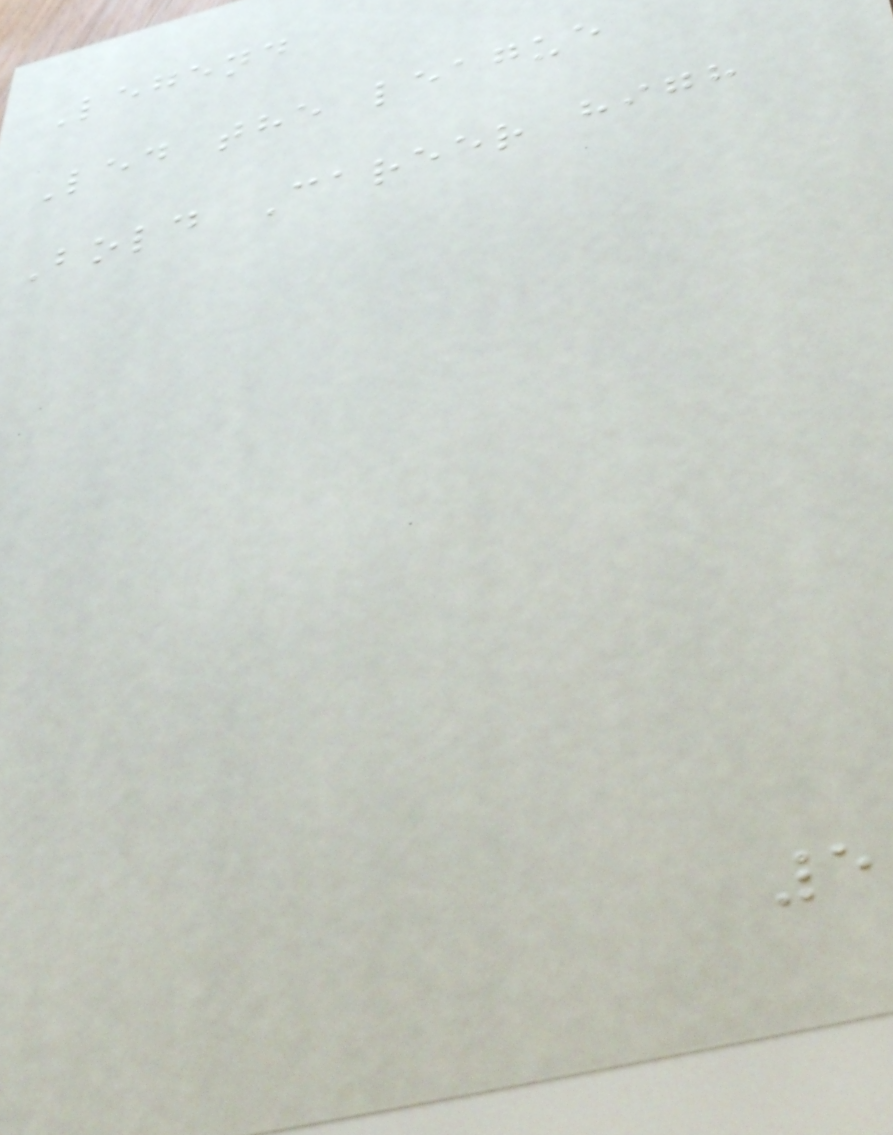Legend
Led the league
Bold Career high
5
